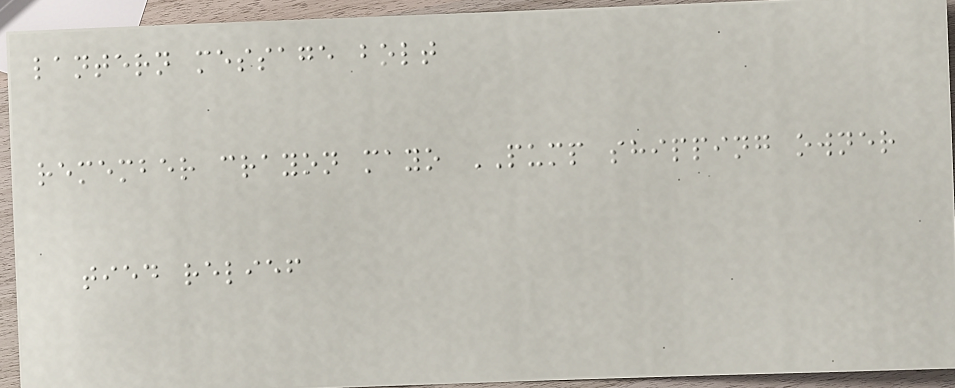lantern message bolt
remember crayon mayo PUMP shipping owner
tied relief
